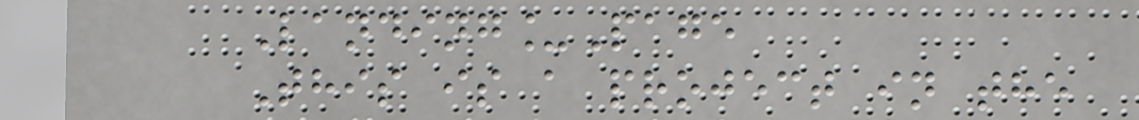Landing_Page
This is a project in the
